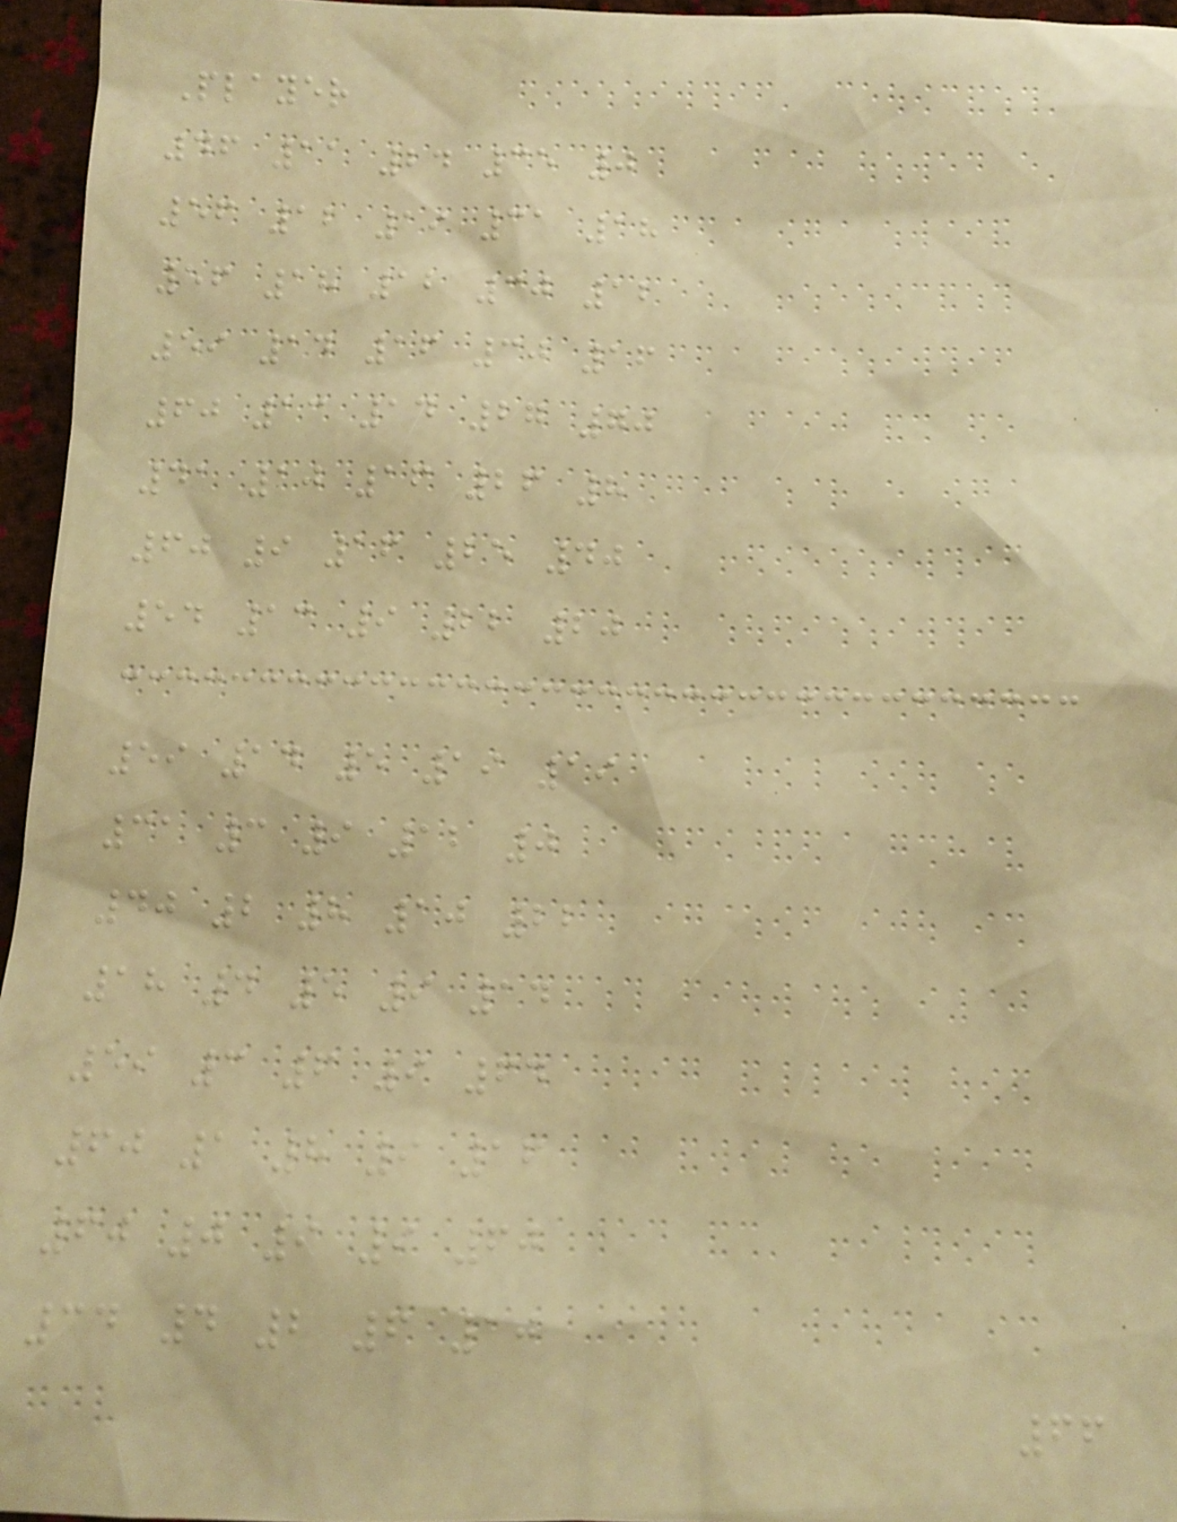Player
46 11 24 35 0
56 12 19 31 18
56 18 12 30 12
59 14 16 30 16
60 13 14 27 70
41 10 16 26 8
60 9 16 25 40
54 13 9 22 20
59 14 5 19 19
31 3 9 12 0
40 2 8 10 22
18 4 5 9 14
59 3 6 9 64
60 1 8 9 16
60 0 9 9 60
34 4 2 6 10
66
